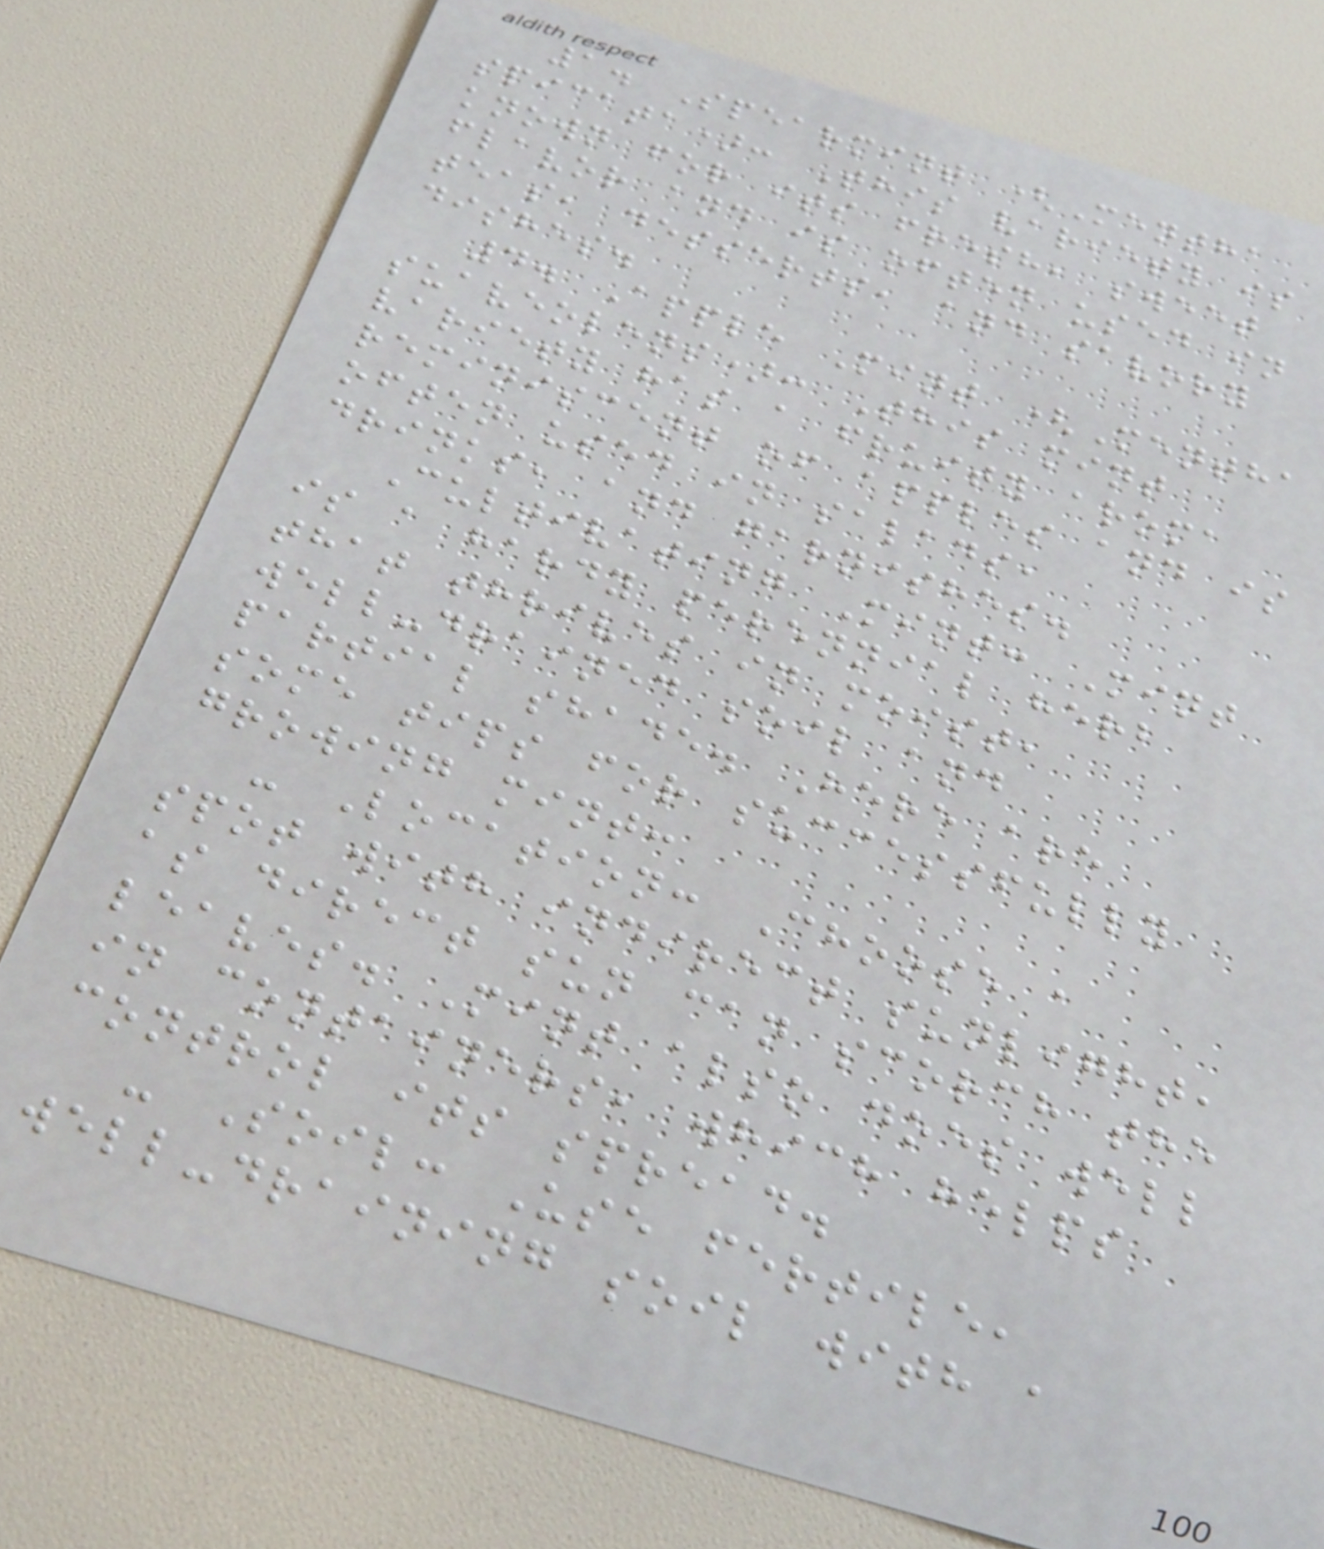1. Spearmint (Mentha
spicata): This variety is
known for its fresh, sweet
flavor and is often used in
teas, desserts, and savory
dishes.
4. Apple Mint (Mentha
suaveolens): This mint
variety has a fruity aroma
reminiscent of apples and is
often used in salads,
drinks, and garnishes.
Cultivating Mint: Mint
is a hardy perennial herb
that thrives in moist,
well-drained soil and
partial shade. Here are
some tips for successfully
growing mint:
- Location: Choose a
spot with indirect sunlight,
as direct sun can scorch the
leaves. Mint also does well
in containers, which helps
control its spread.
- Soil: Use fertile,
well-draining soil with a
